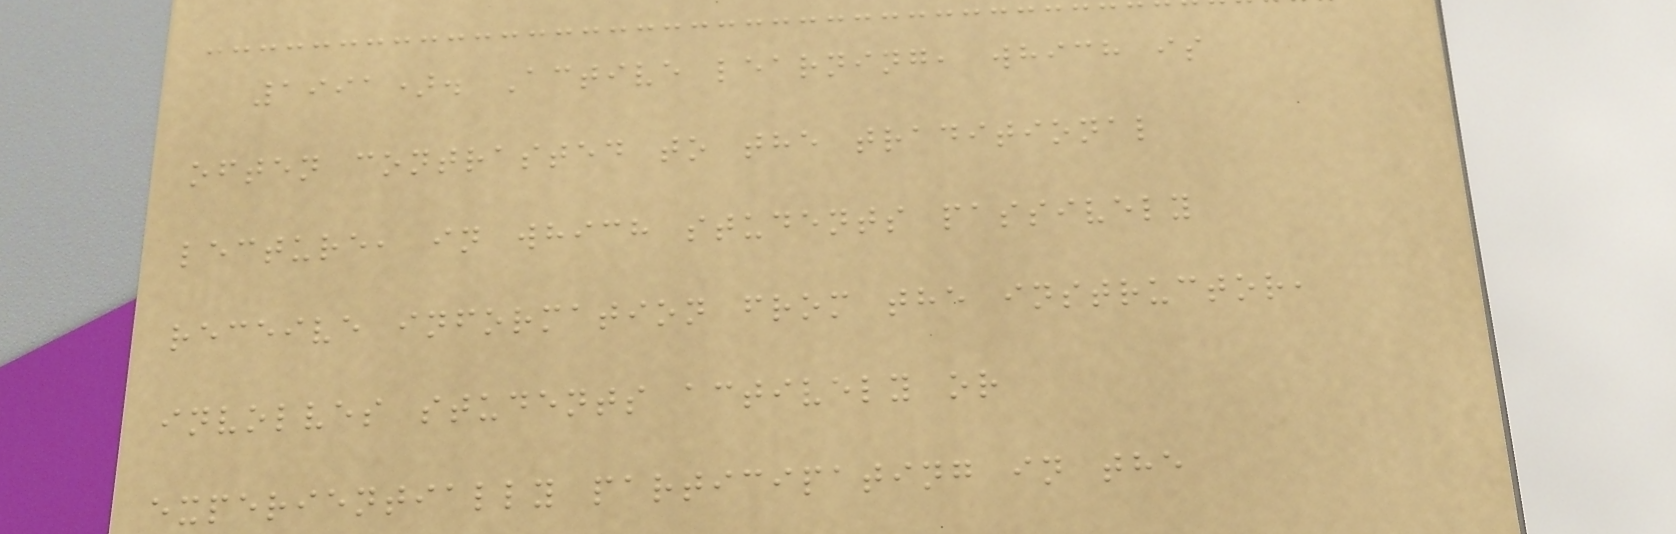1991). Active learning, which is
often contrasted to the traditional
lecture, in which students passively
receive information from the instructor,
involves students actively or
experientially participating in the
